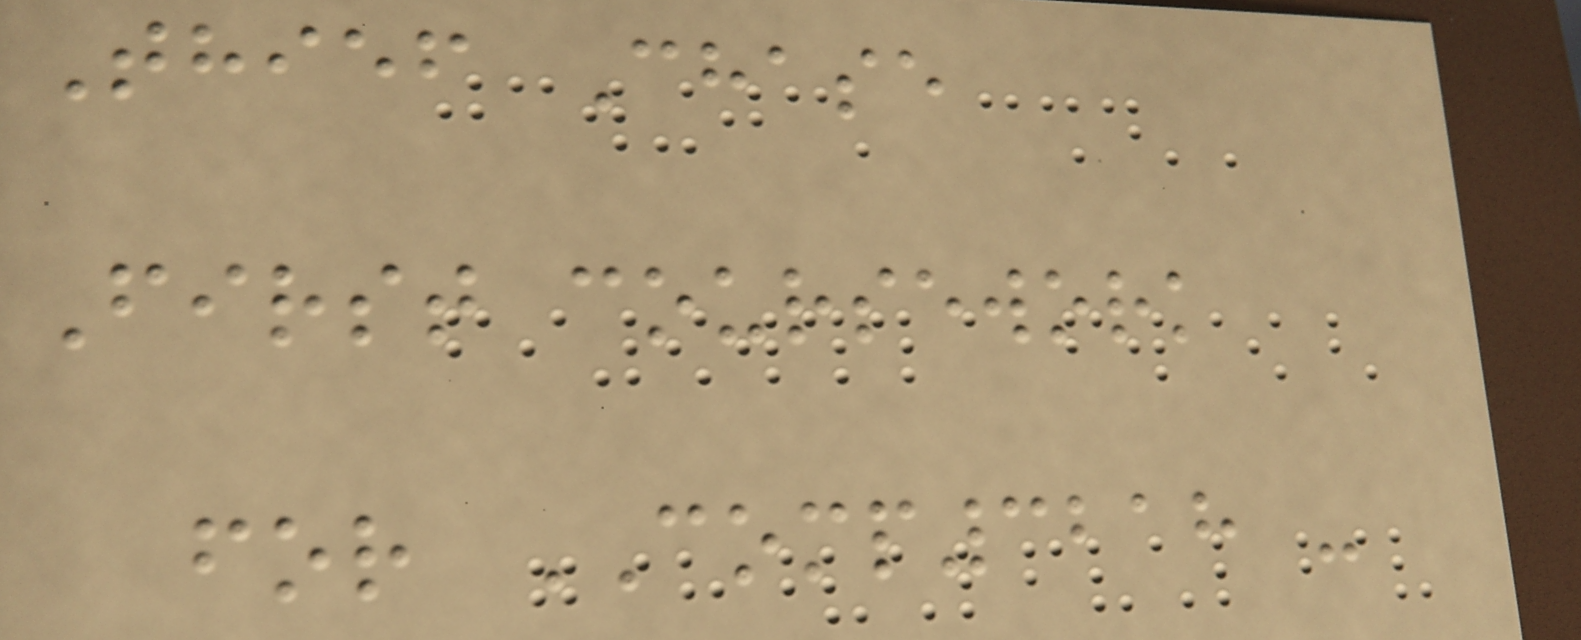Thief Chase
First coursework
for COMP3218 -
